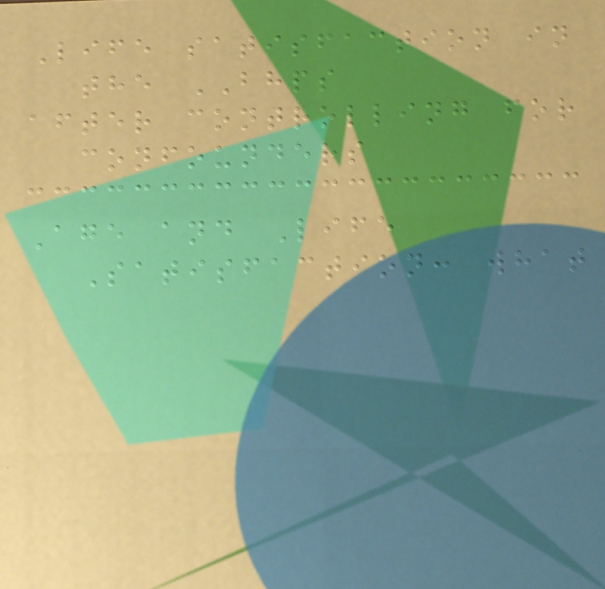Life satisfaction in
the BHPS
after controlling for
confounders
Age and Life
Satisfaction: what
